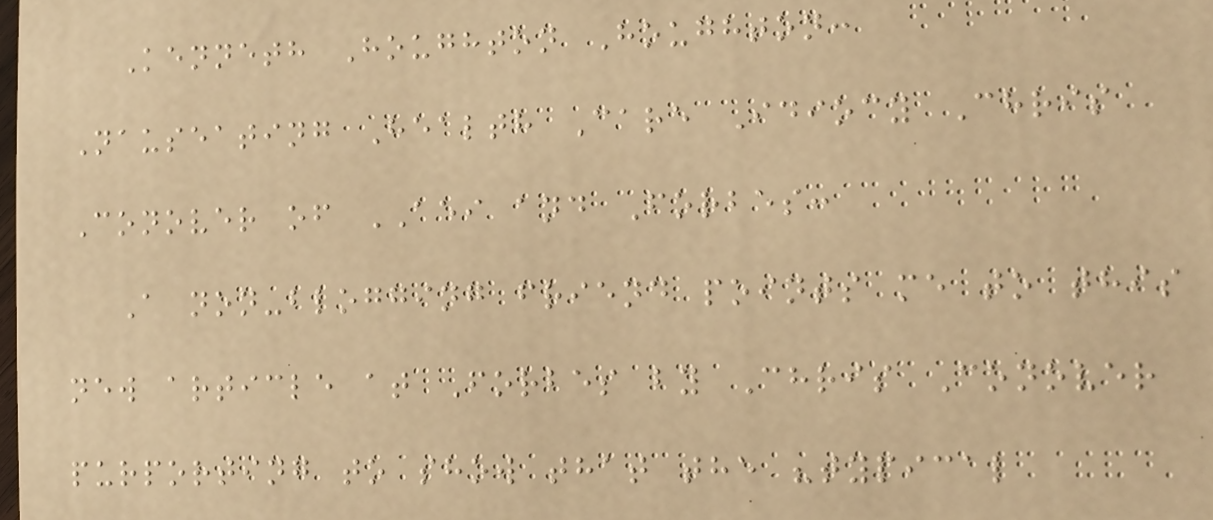Kenneth Houghton Houghton:
Nauseating Health Care Idiocy Chris
Conover of AEI and Forbes:
A non-blogging friend points me to this
new article at Forbes by Chris Conover
purporting to show that the "typical
